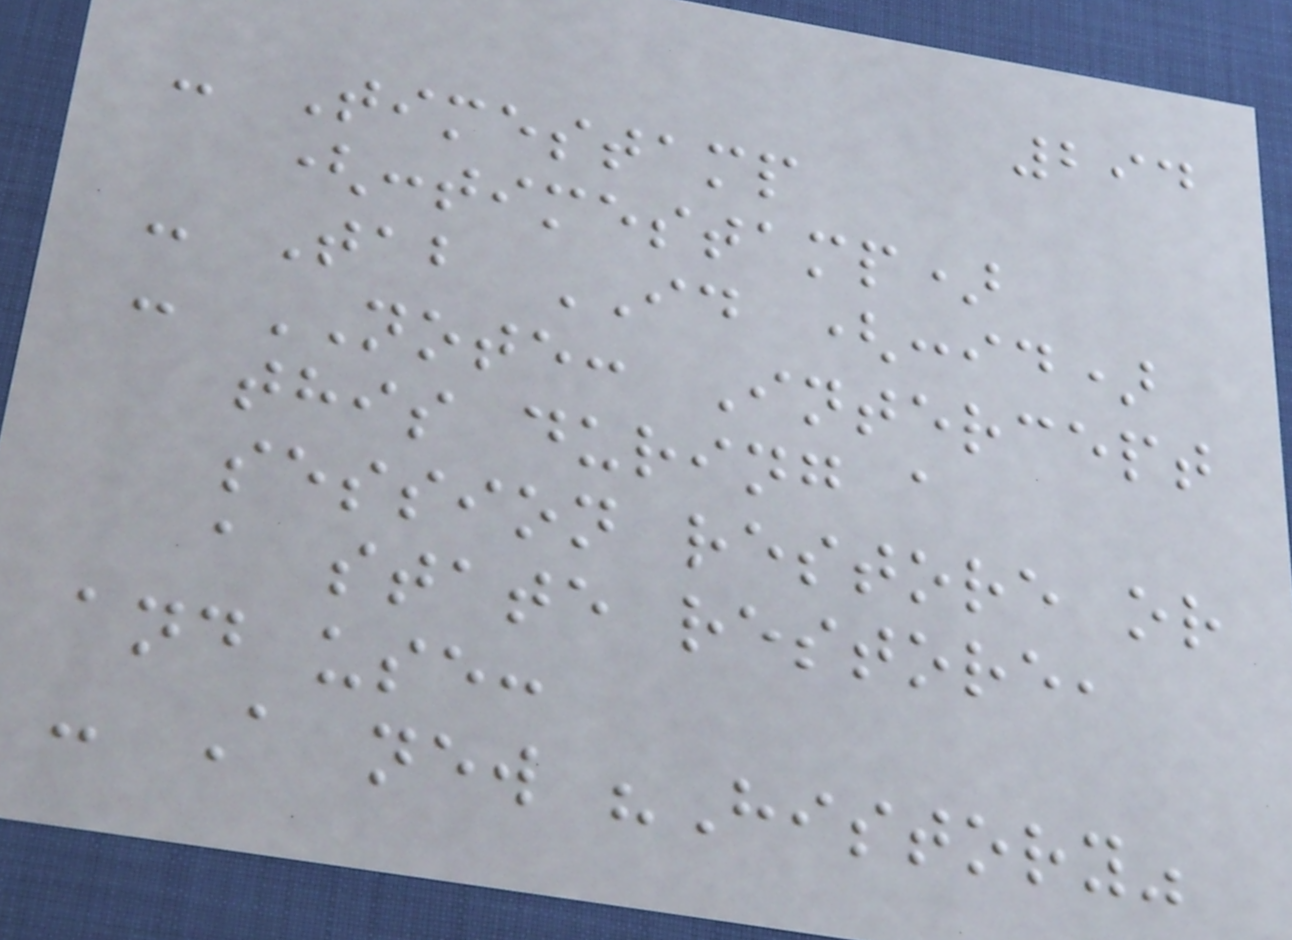294
- Timestamp
(:timestamp)
- Tab ID (:id)
- NOTE: Intercept
this during a
session restore or
a state restore,
and use:
- A new "History"
